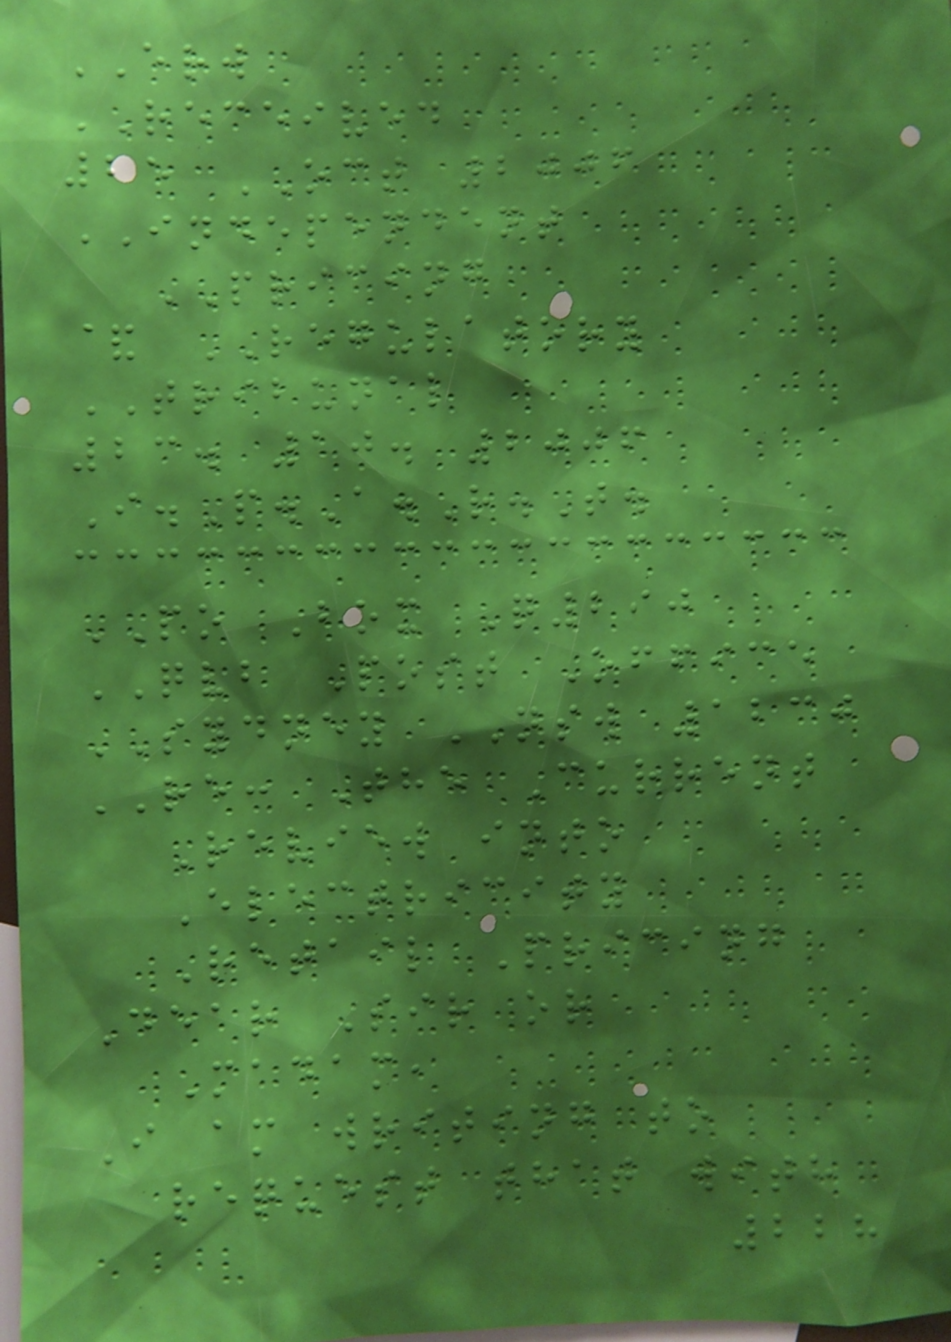ERW
RECEIVED
25 OCT 2006
INDEPENDENT
PRICING
& REGULATORY
TRIBUNAL
23. 10. 2006
I.P.A.R.T.
PO Box Q290
QVB Post Office
SYDNEY NSW 1230
RE: The Current
Review into
Electricity
Retail Pricing
Dear Sir or
Madam,
I am writing to
request that with
228
